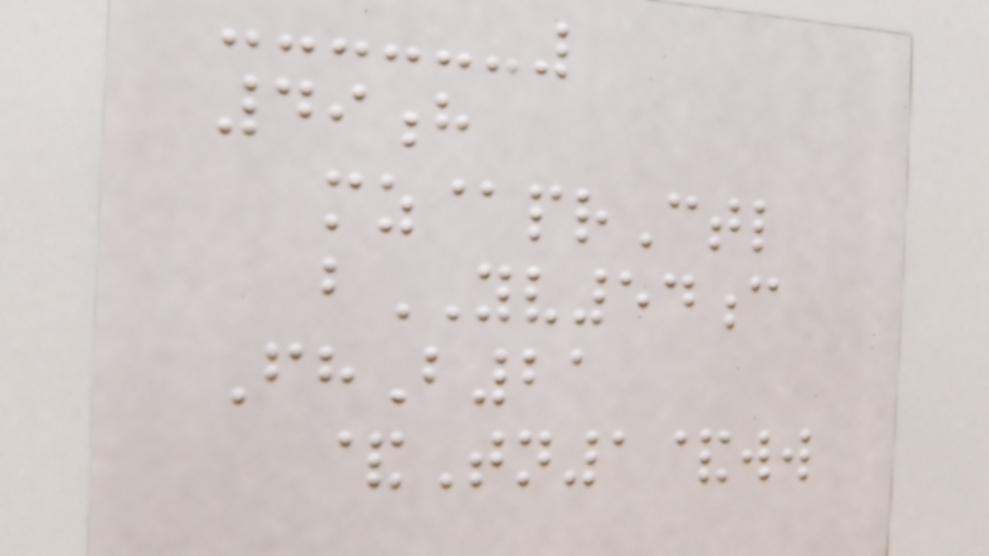49h
mz@prCtl
bYV54c
FhB21
&Tn1&ww
